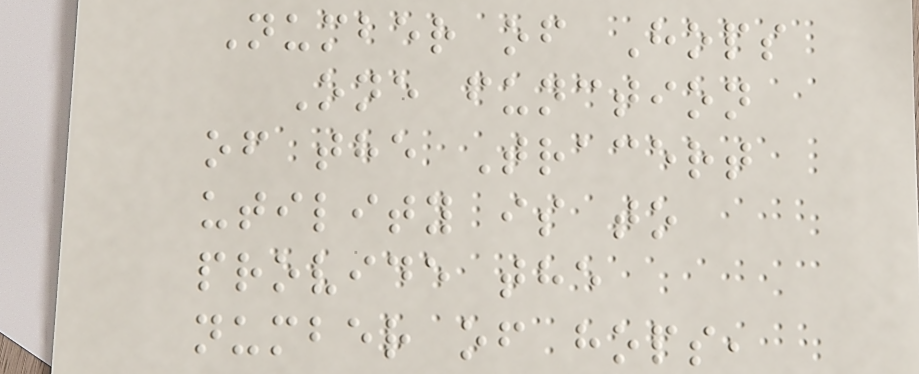Number of Hops
One function
of the Tracert
utility is to
provide the
number of hops,
